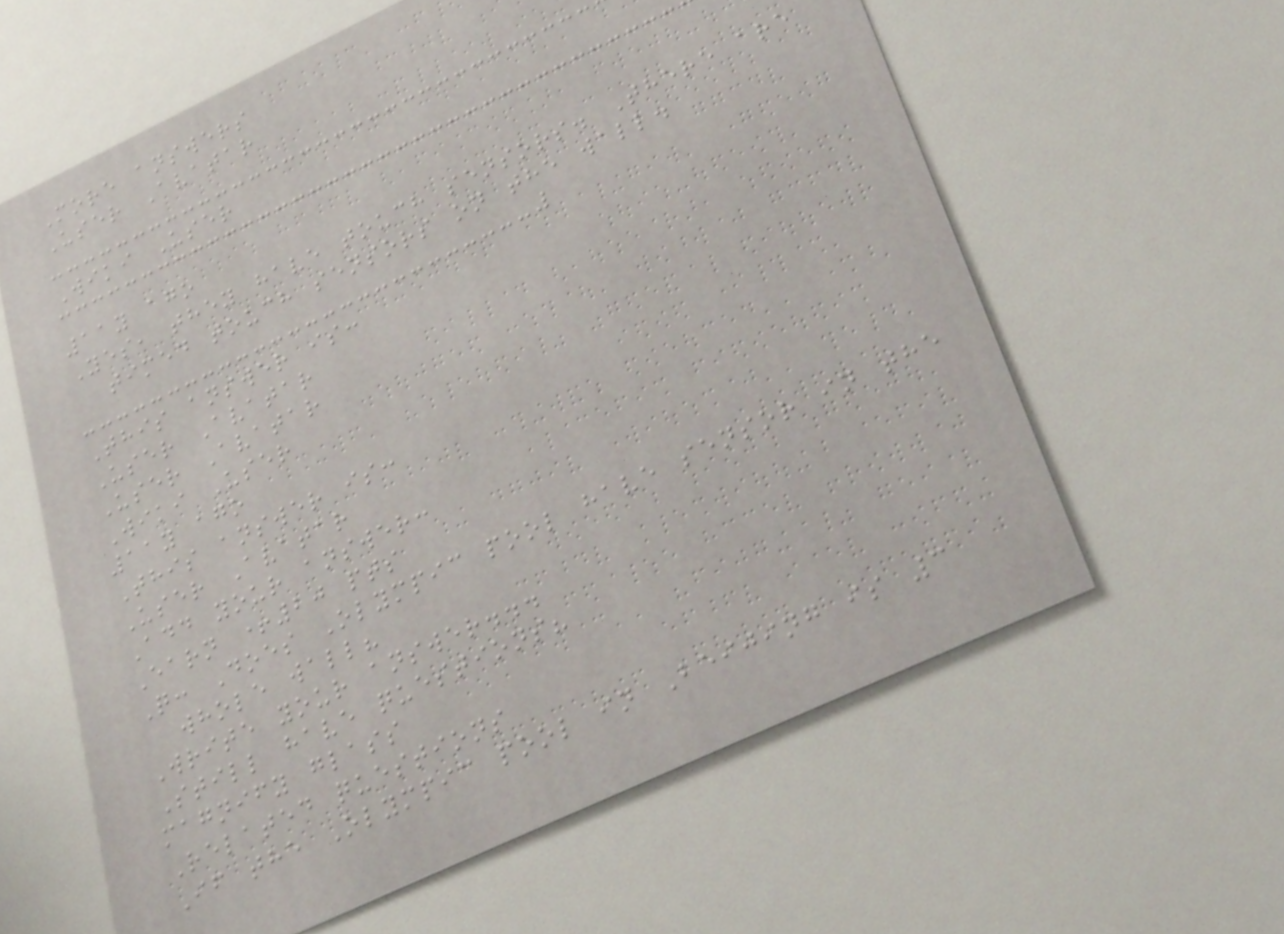More answers
User Avatar
Wiki User
11y ago
Yes, they have touch sensors. There are
timed touch sensors on the wall.
This answer is:
User Avatar
User Avatar
Wiki User
11y ago
This answer is:
User Avatar
Add your answer:
Earn +20 pts
Q: Does Olympic pool have sensor in the
whole wall?
Write your answer...
Still have questions?
magnify glass
Related questions
If the Olympic pool in Beijing is 3
